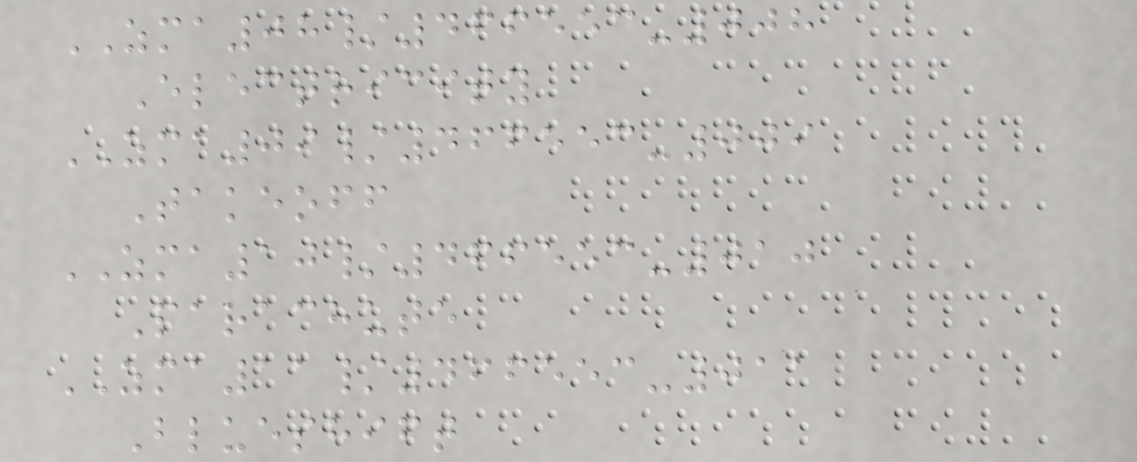ZMA08/466553-008
Electricity
ZMA09/466553-009
Takeoff
ZMA10/466553-010
Parachute
ZMA11/466553-011
Blueshift
